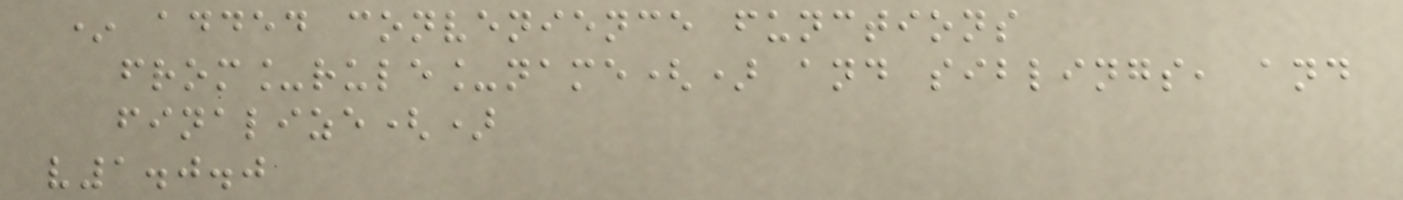* added convenience functions
from_rule_name() and siblings, and
finalize()
v1.0.0
